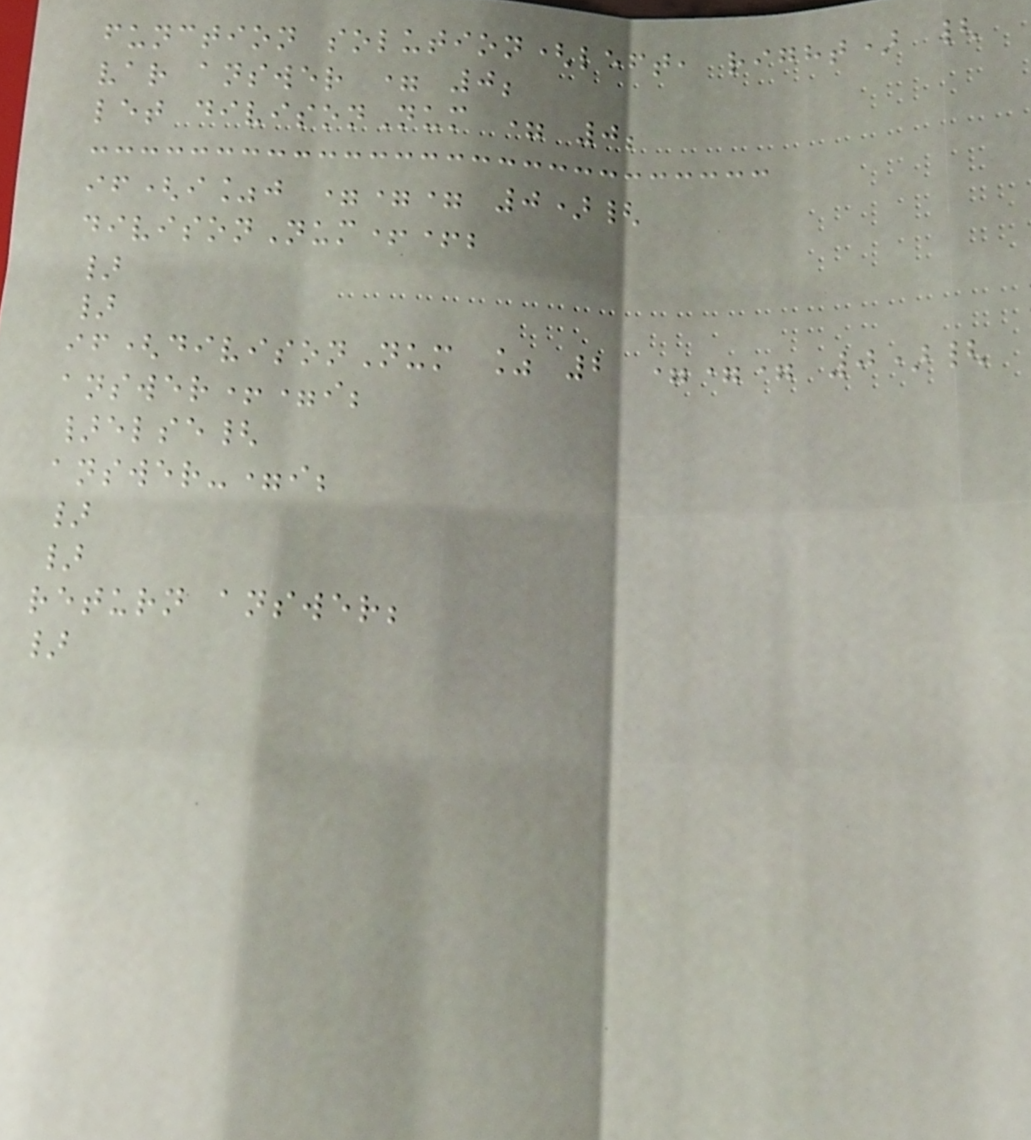function solution(left, right) {
var answer = 0;
let divisonNum = 0;
if(i%j === 0){
divisonNum++;
}
}
if(divisonNum % 2 === 0){
answer+=i;
}else{
answer-=i;
}
}
return answer;
}
